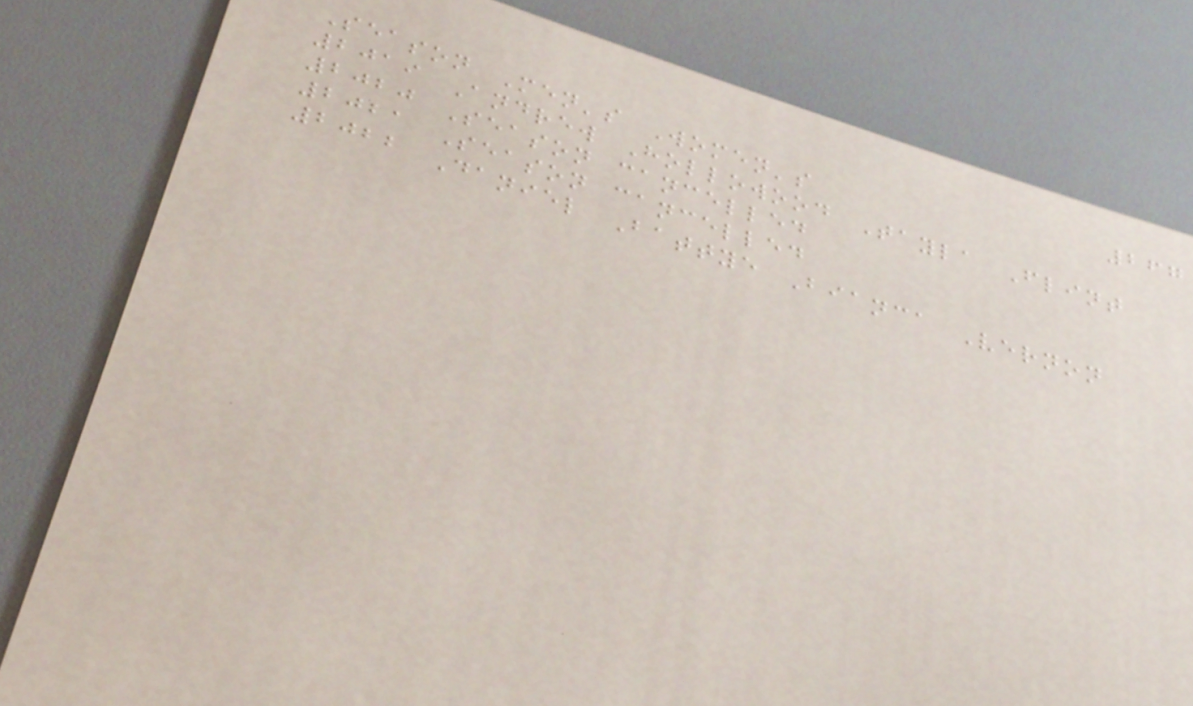267
Season Men's Women's
2019 Andrew Hollowood Tayla Flint
2020 Season cancelled
2021 Season cancelled
2022 Daniel Battye Bianca Vernon
